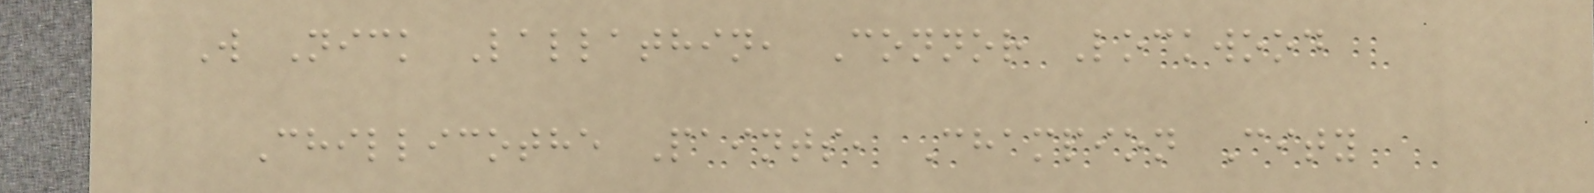W Nick Lallathin, Connor Lockwood
Chillicothe Paints, Champion City
